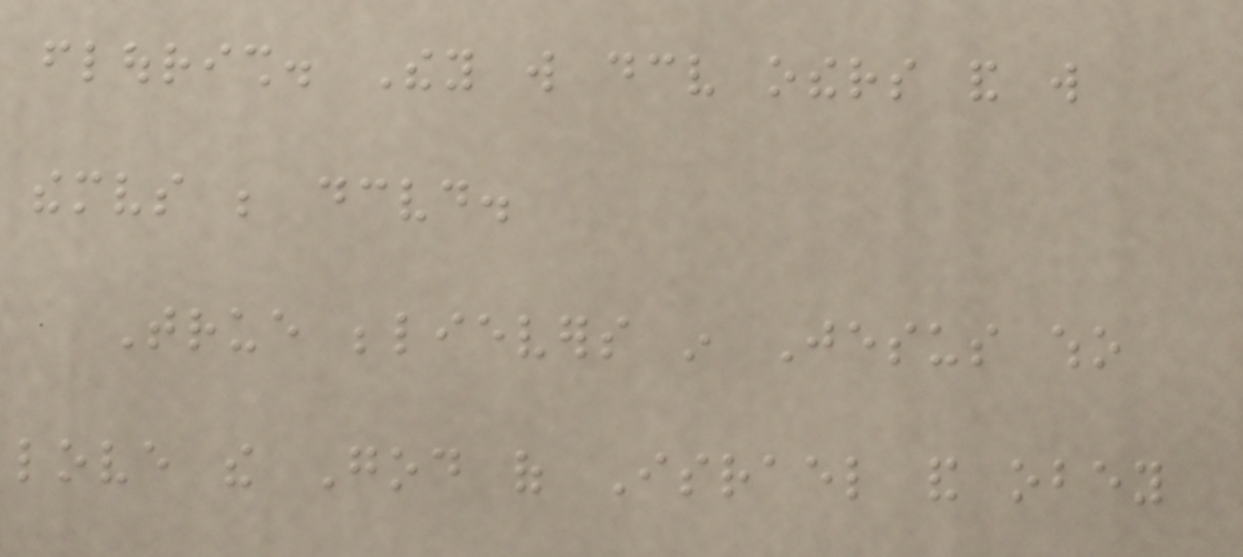flourish. They will deceive others and will
themselves be deceived.
True believers in Jesus who
love the God of Israel and obey
